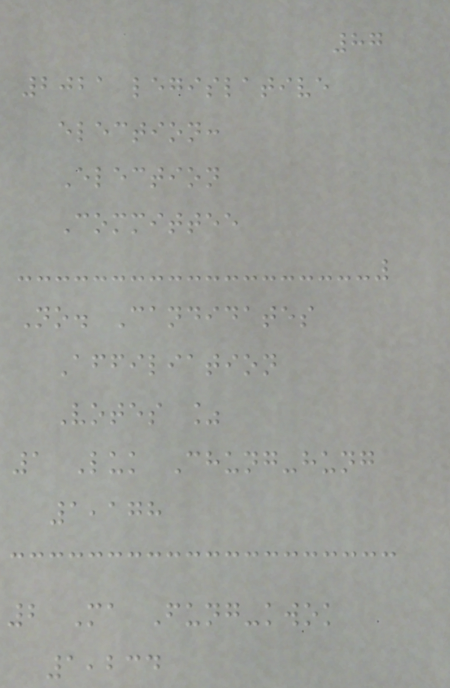87
2021 legislative
election:
Election
Committee
No. Candidates
Affiliation
Votes %
1 Luk Chung-hung
1,178
2 Ma Fung-kwok
1,234
